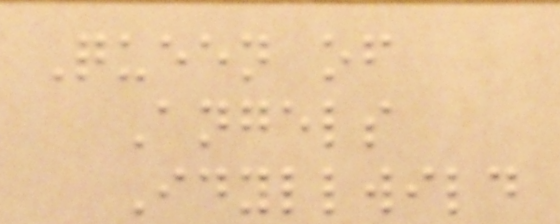Queen of
Angels
Idyllwild
